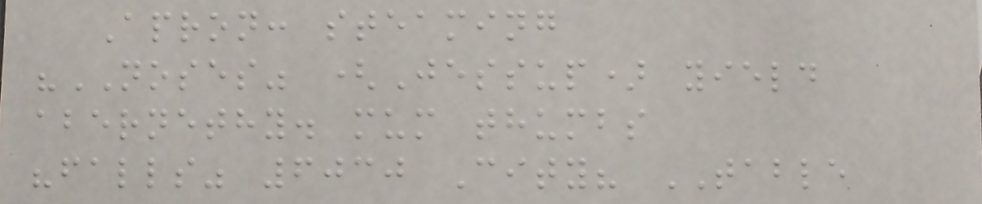Apron: steaming
"NOSES" (Jessup) yield
abernethy. mum thumbs
"falls" 6030 City? TABLE
